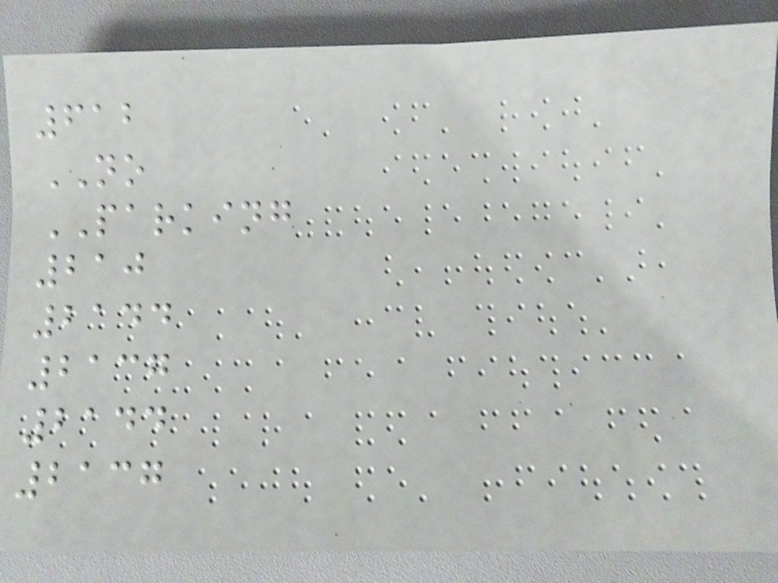612
NO
PARKING
210
2144
2137
2144
2137
